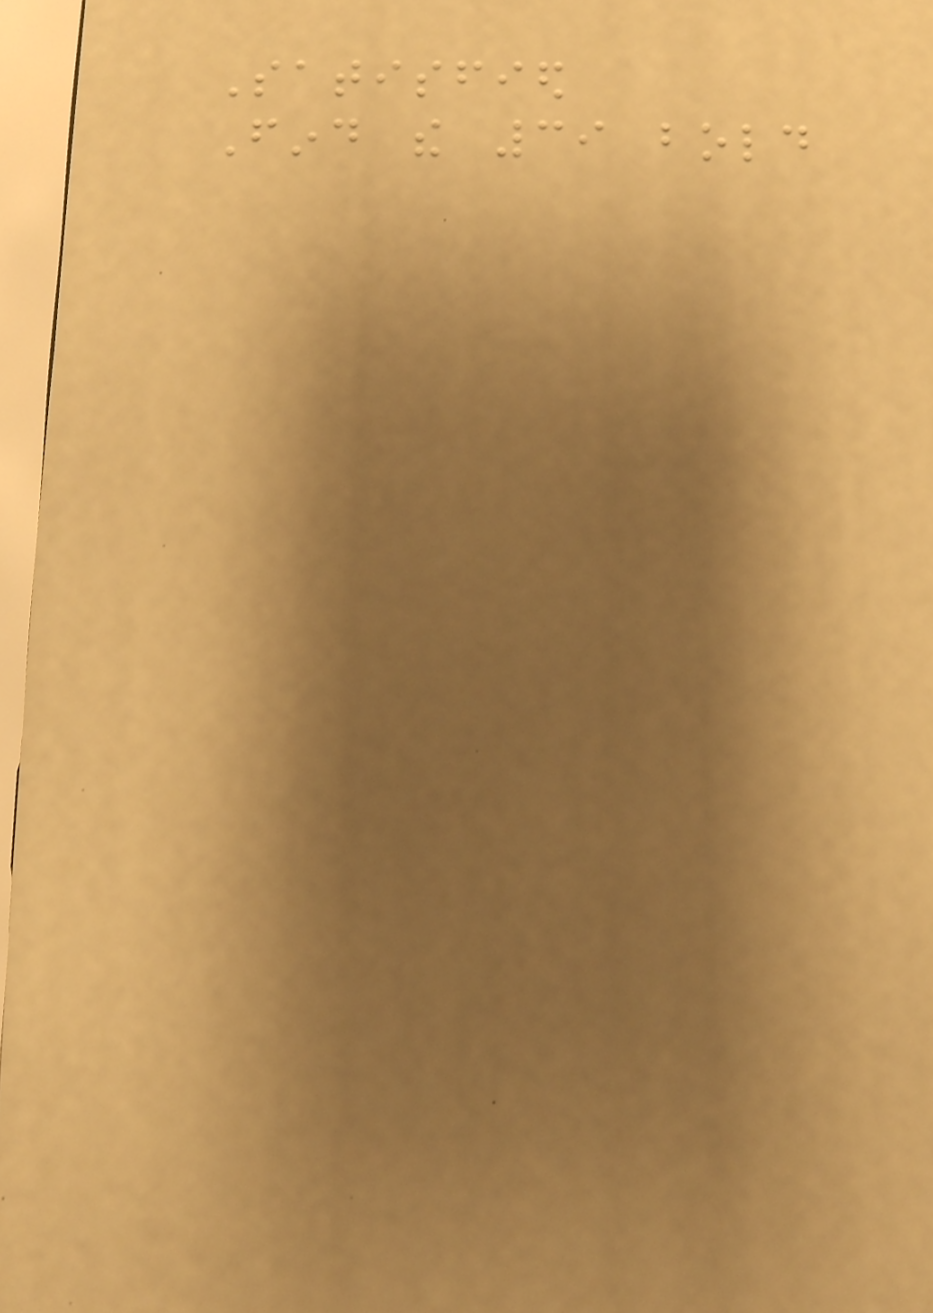Satisfied
Find the 39 bold
